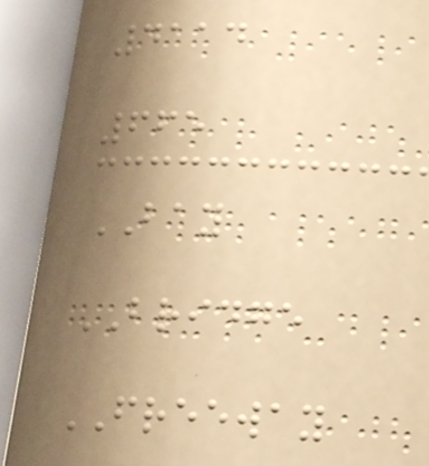4114
665
BAY
BRIDGE
FREEWAY
